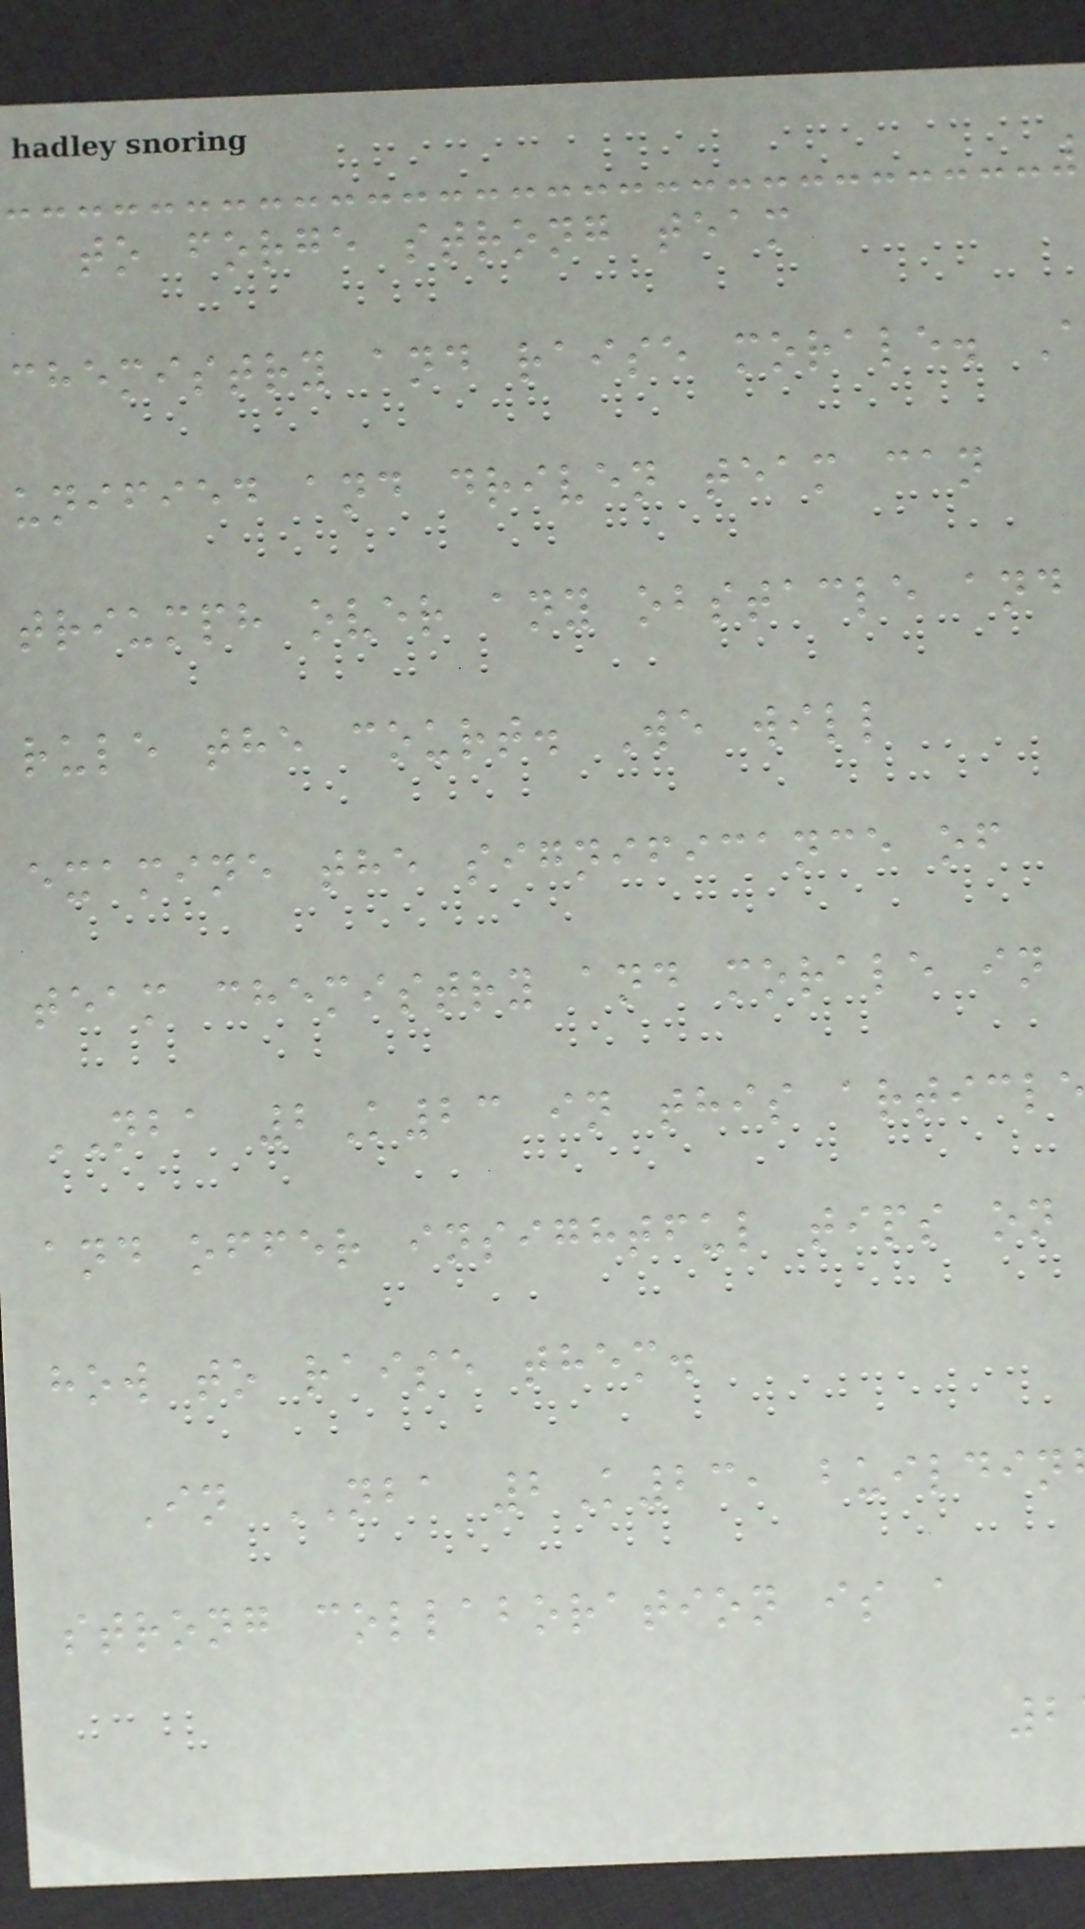to forge strong team
chemistry and raise morale.
unified and driven team can
triumph over any obstacle and
rule the court. We will
examine the significance of
team chemistry and morale in
NBA 2K23 in this articl
and offer insightful tips on
how to raise them.
In NBA 2K23, buildin
strong collaboration is a
